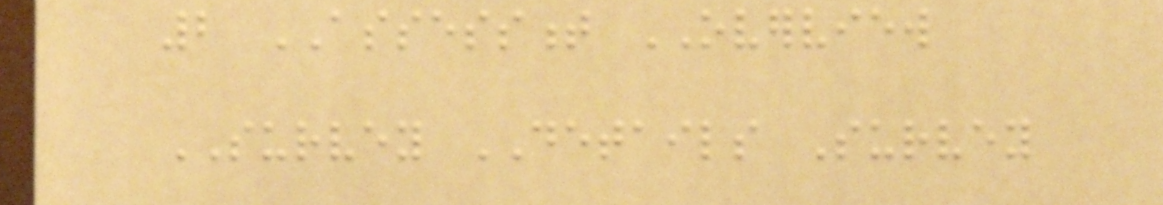2 ASSESSMENT OVERVIEW
SURVEY DETAILS Survey
